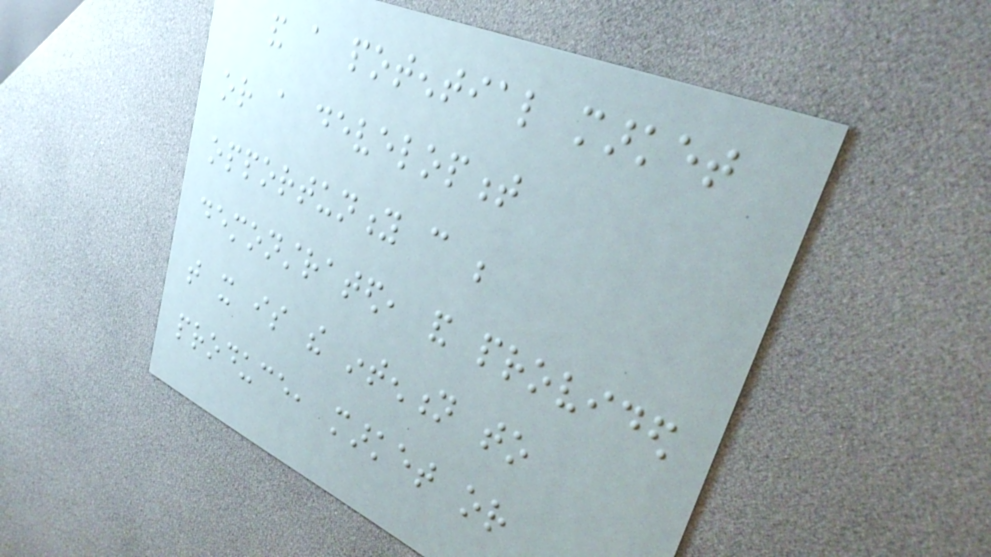and a potential market
or a development
opportunity can be
demonstrated, and provided
that it is the intention to
produce, market or
